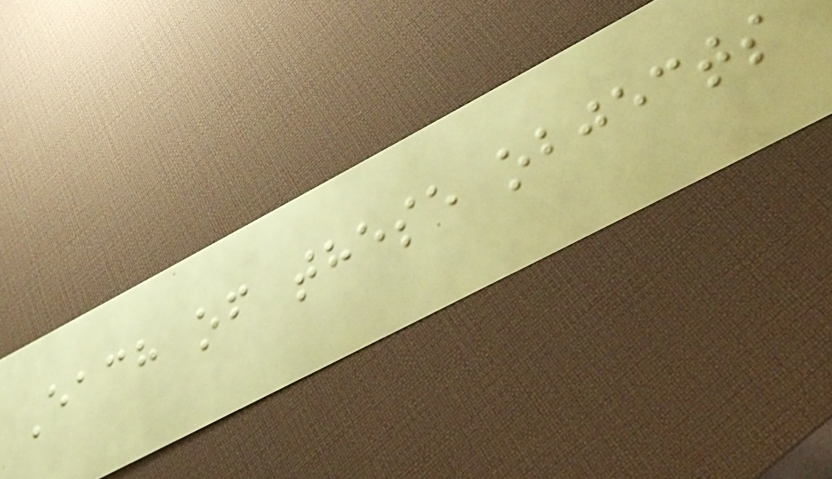Each of these objects
